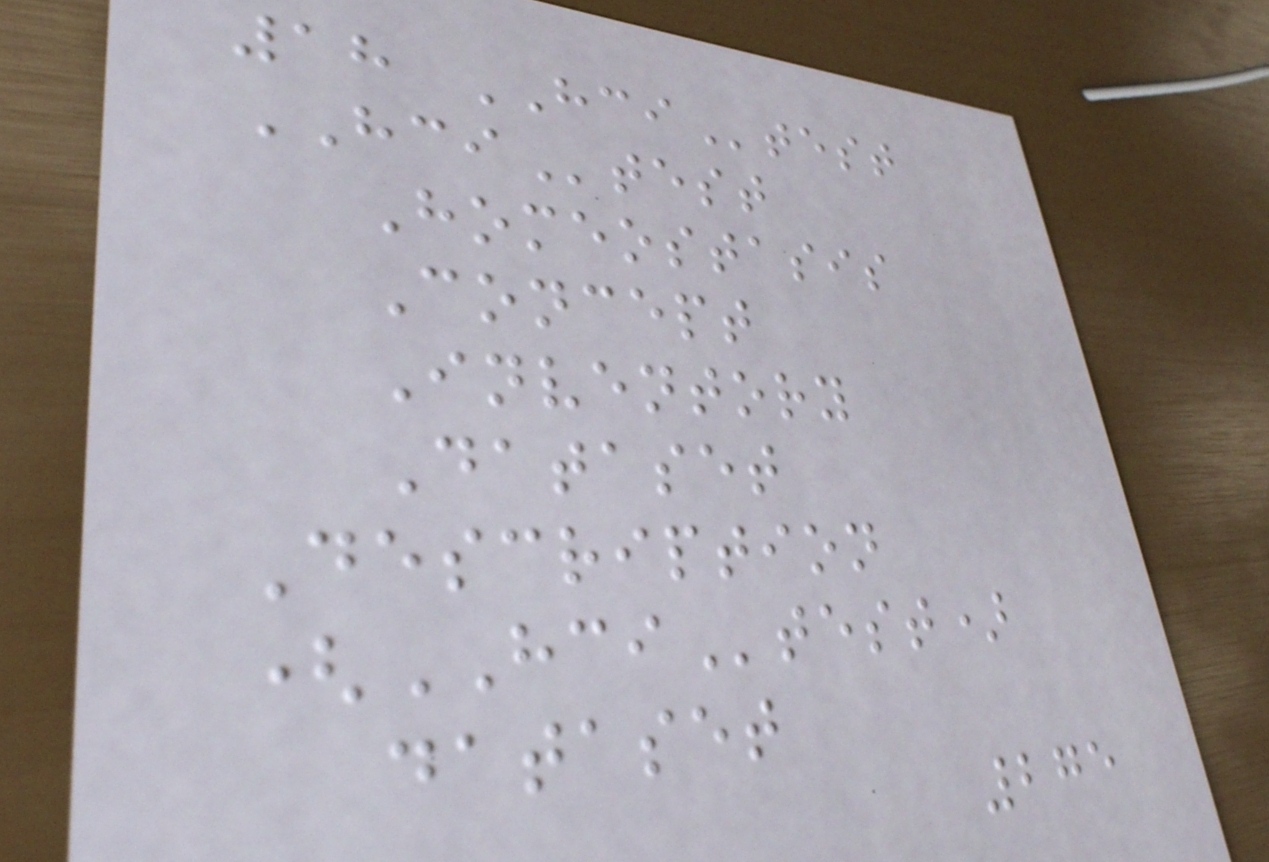18 HCItest
HCItest
Homeostasis
Concept
Inventory
Dataset
Description
(HCItest)
dataset
275
